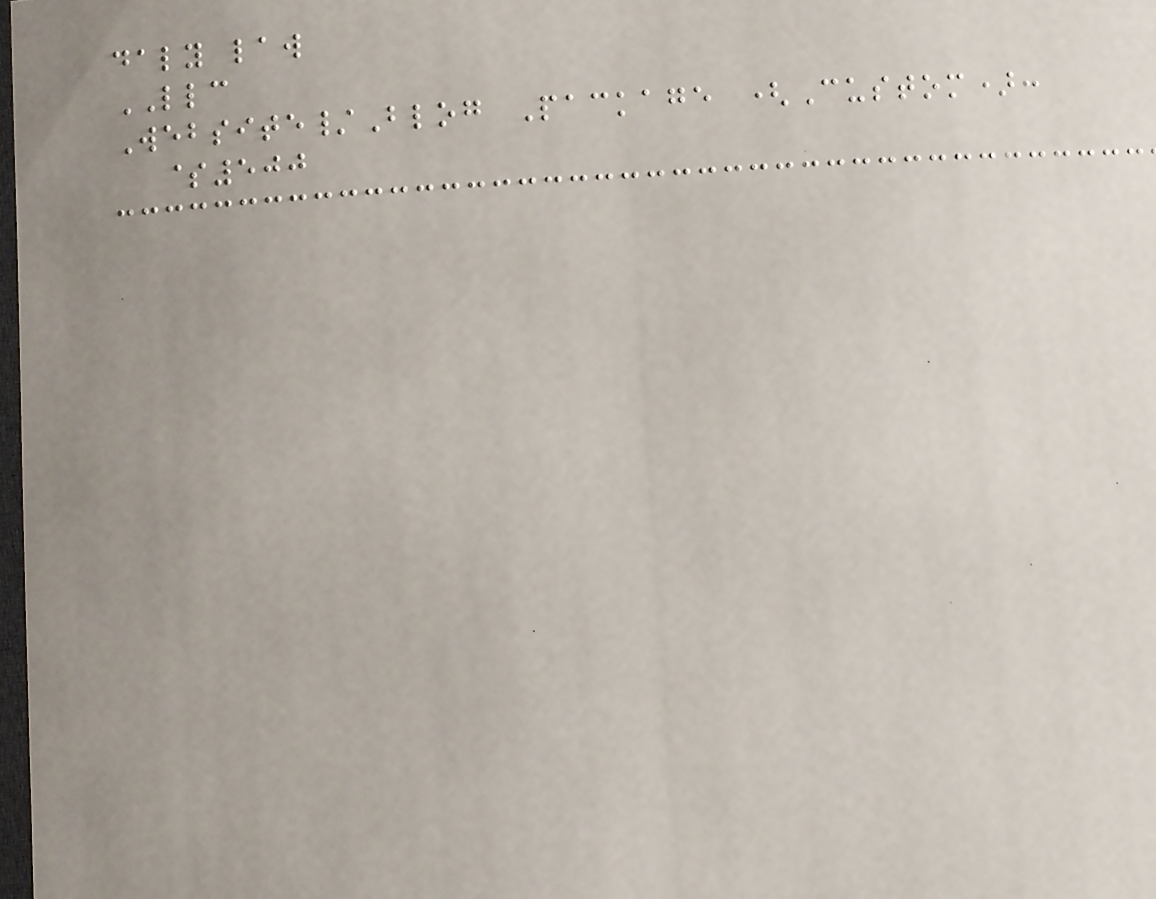daly law
LLC
Website/Blog Package (Custom):
$500
